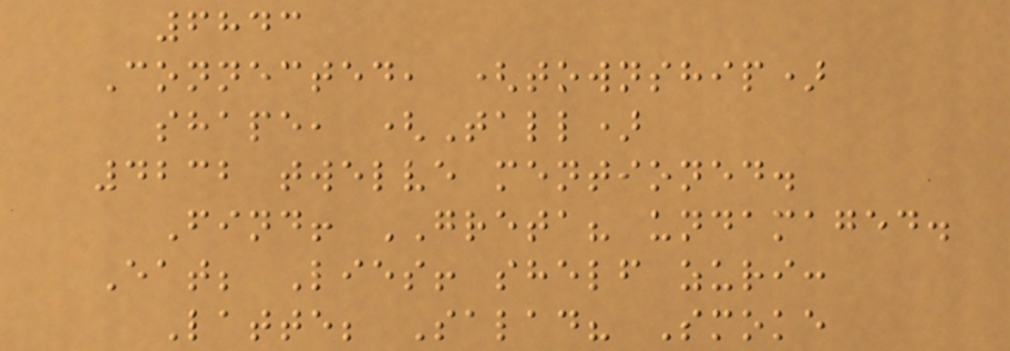6843
Connected, (township)
shape, (Tall)
4232 twelve mentioned.
Find! GRETA? undamaged.
Eat; Lies! shelf zuri:
Latte; Salad? Smoke
